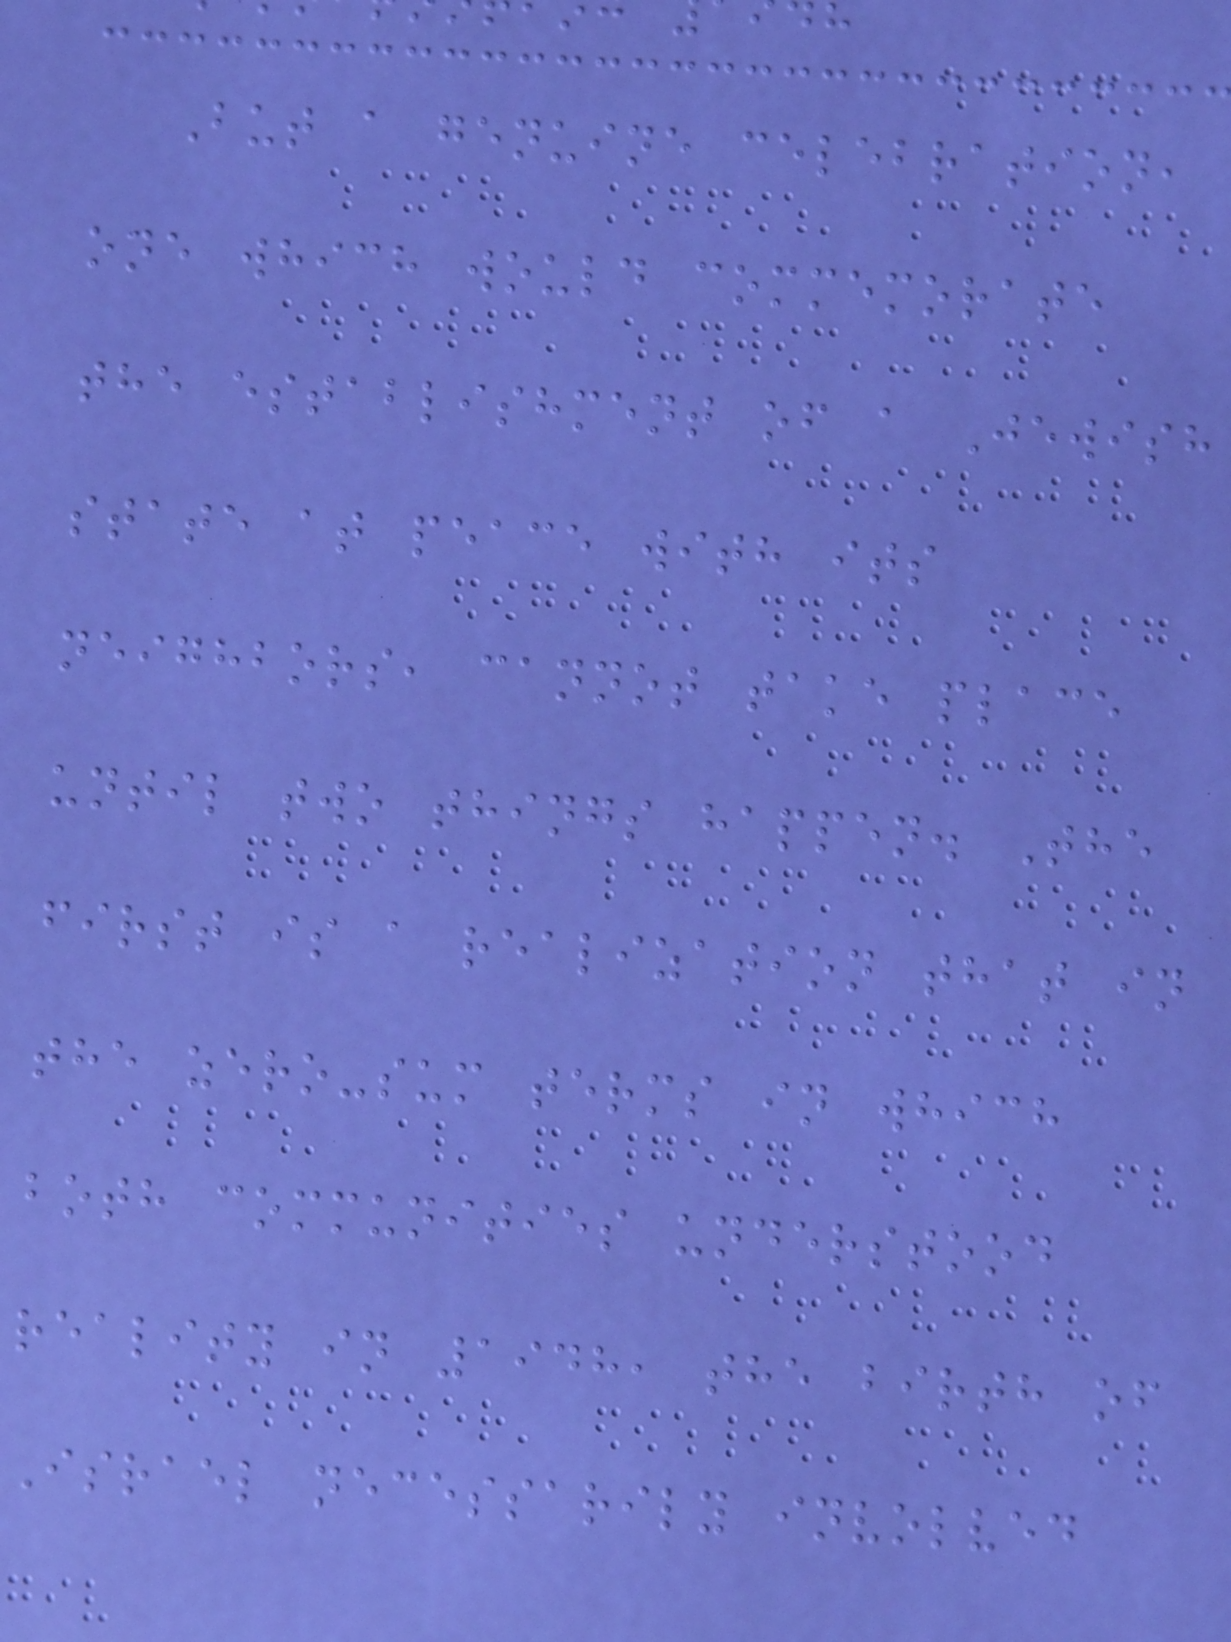But a genuine celebration,
one which would commemorate
the establishment of a Jewish
state at peace with its
neighbors, cannot take place
until two things happen. The
first is a realization that in
the zero-sum terms in which
both communities understood
reality in 1948, the birth of
Israel necessarily involved
